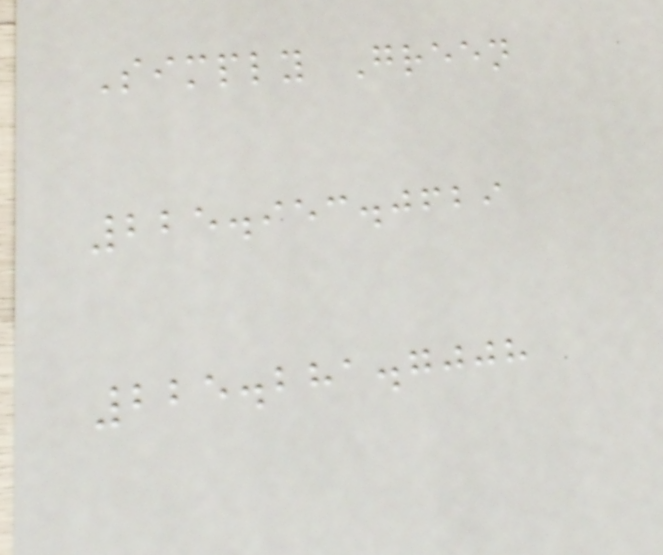Simply Green
225.953.0629
225.281.7008
